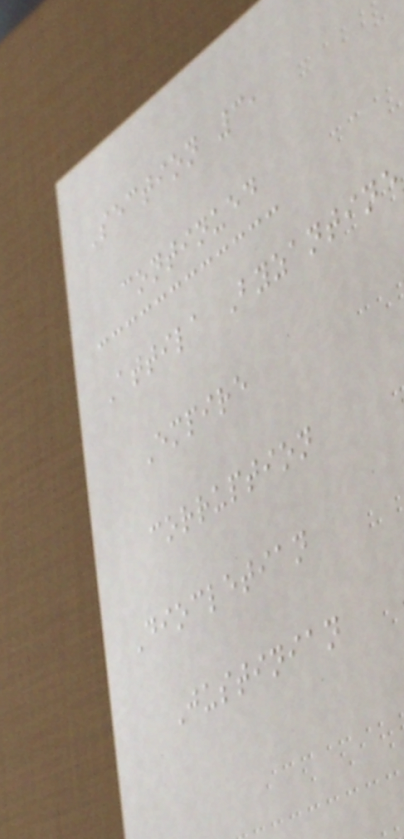Section 3,
continued
Attila Byzantine
Empire
corruption
Diocletian
Justinian
